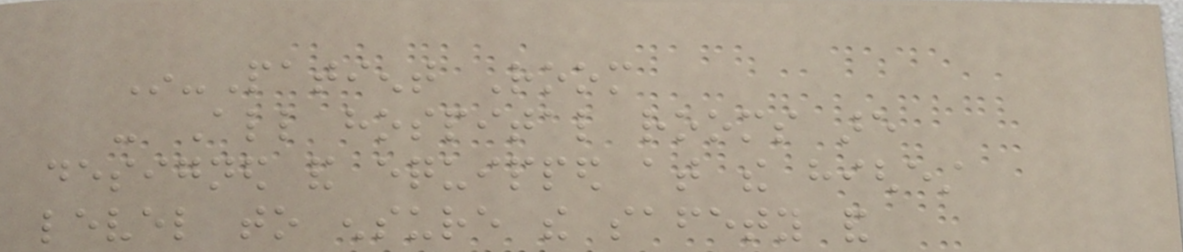In-Patient Room
- All hospital rooms are
designed and equipped at the highest
level to ensure the safety and
